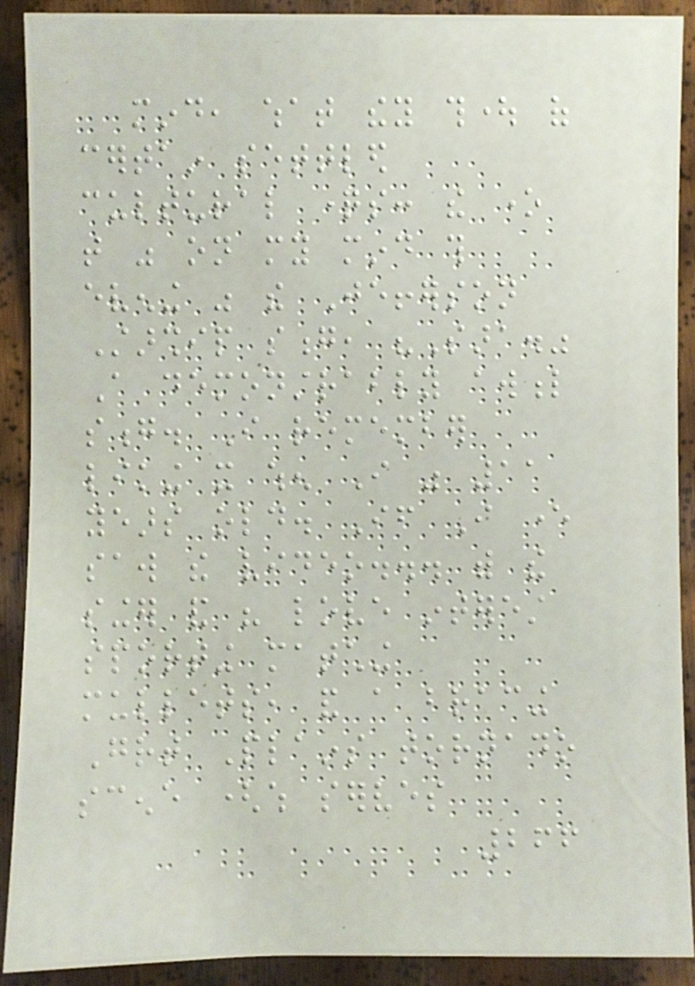mind, what they thought of
certain settled
cultural questions: the one
that was on my mind this
evening was the Jefferson
Starship song, "Sara."
A demonstrably awful
song. I remember
liking it when I was 11
years old. If I ever
saw the video... with the
singer and his love interest
sporting matching
mullets, and a bracing
Great Plains tornado
scene (which serves
266
